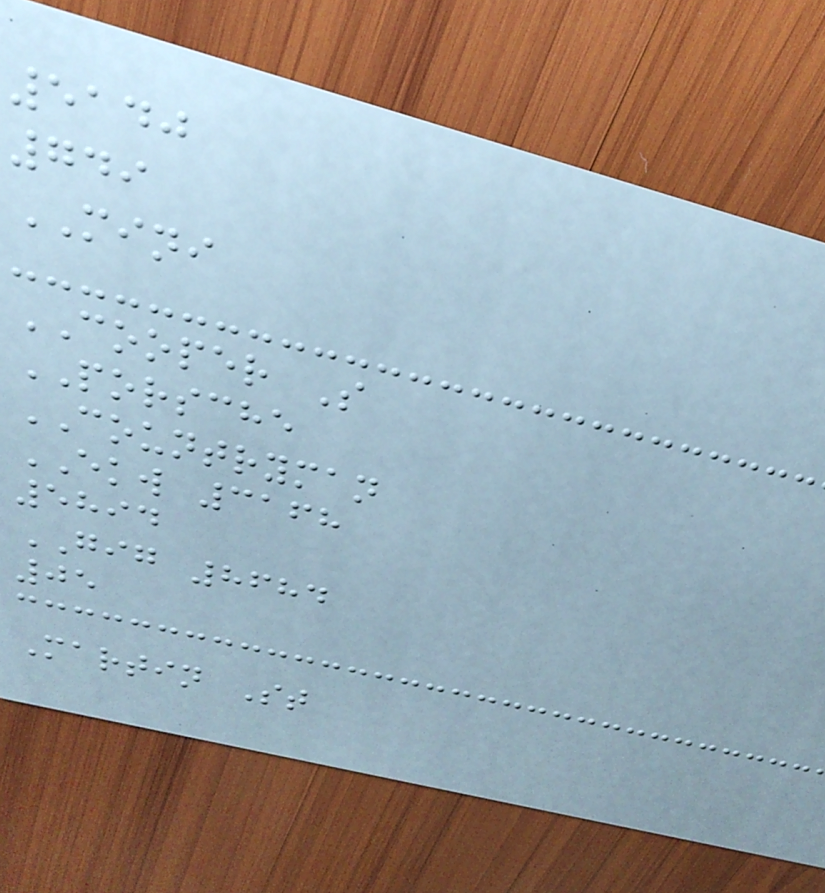5140
749
MINI
COOPER S
PORSCHE
COUNTRYMAN
EKW 3168
5894
GIG 8684
05
Martin St
